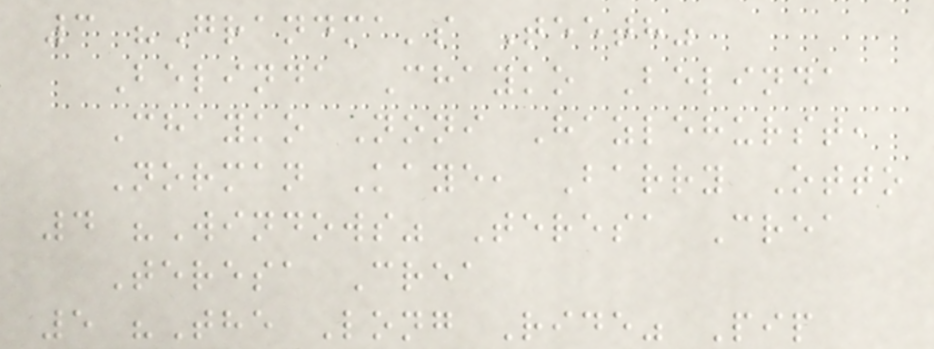3 "Grandma's Teeth"
Belinda Chayko Belinda
Chayko Noni Hazlehurst,
Norman Kaye, Barry Otto
4 "Windows" Teresa Crea
Teresa Crea
5 "The Long Ride" Pip
